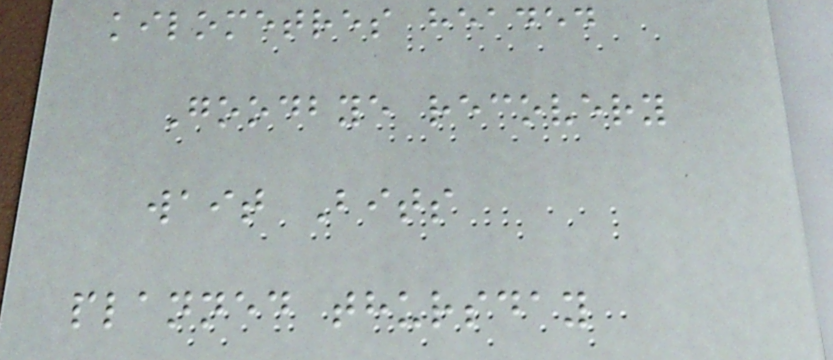kilometres headed
Goodbye recovery
wait Bits
planned thursday
